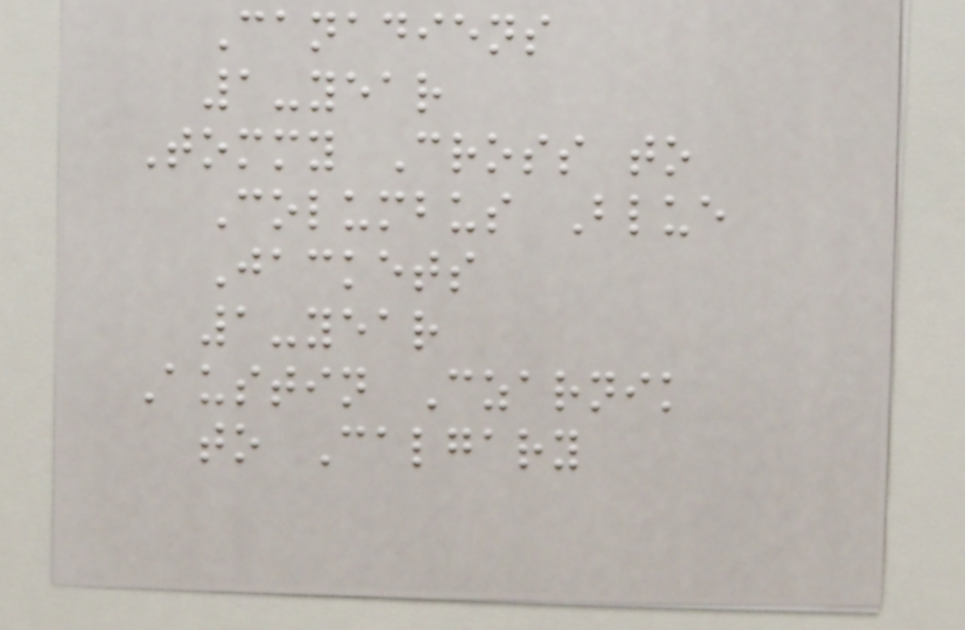Canadiens
1-year
Tommy Cross to
Columbus Blue
Jackets
1-year
Austin Czarnik
to Calgary
